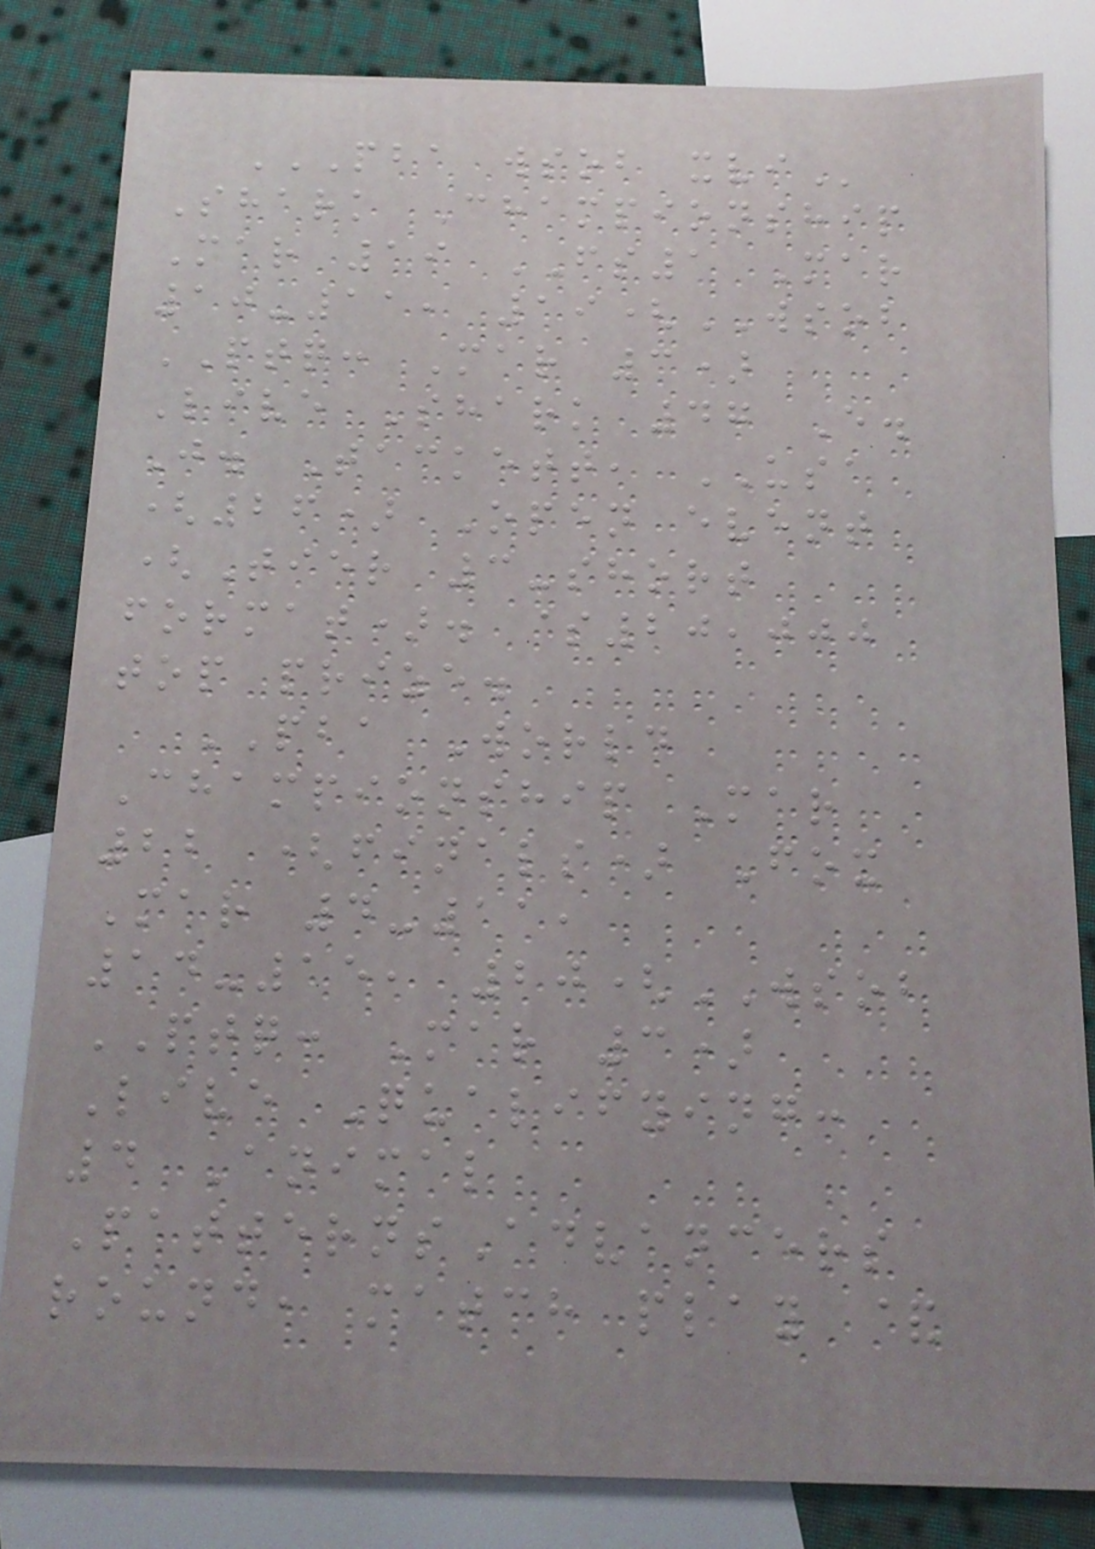PBA WSOB XVI
Shark Championship
Mar 19 FS1 Mar
10-11, 19(WSOB
PTQ: Mar 3)
Live Shark 47 E.
J. Tackett, USA
(26) Open event
(Tier 3-short
format). $20,000
top prize.
PBA World
Championship Mar
22 (finals) Fox
Mar 4-11,
14-15, 20(WSOB
PTQ: Mar 3)
Live Qualifying:
4 Animal
PatternsAdvancers
round, match play &
